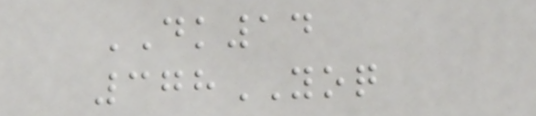DK14
378YOQ
